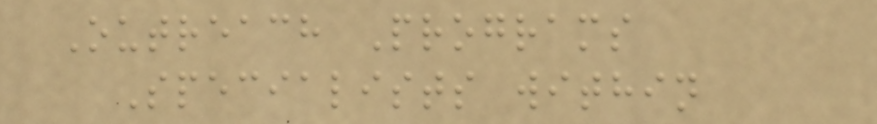Outreach Programs
Specialists within
